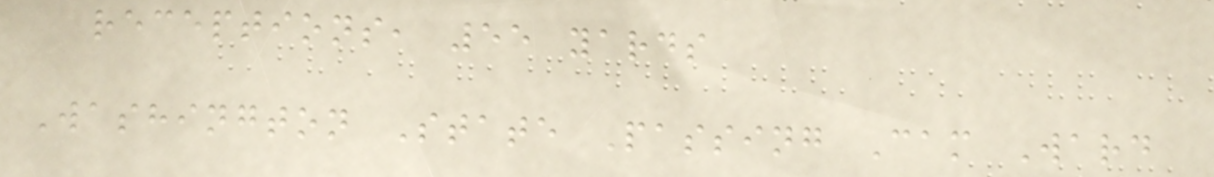receptions, 55 yards
Washington State Passing Cam Ward
